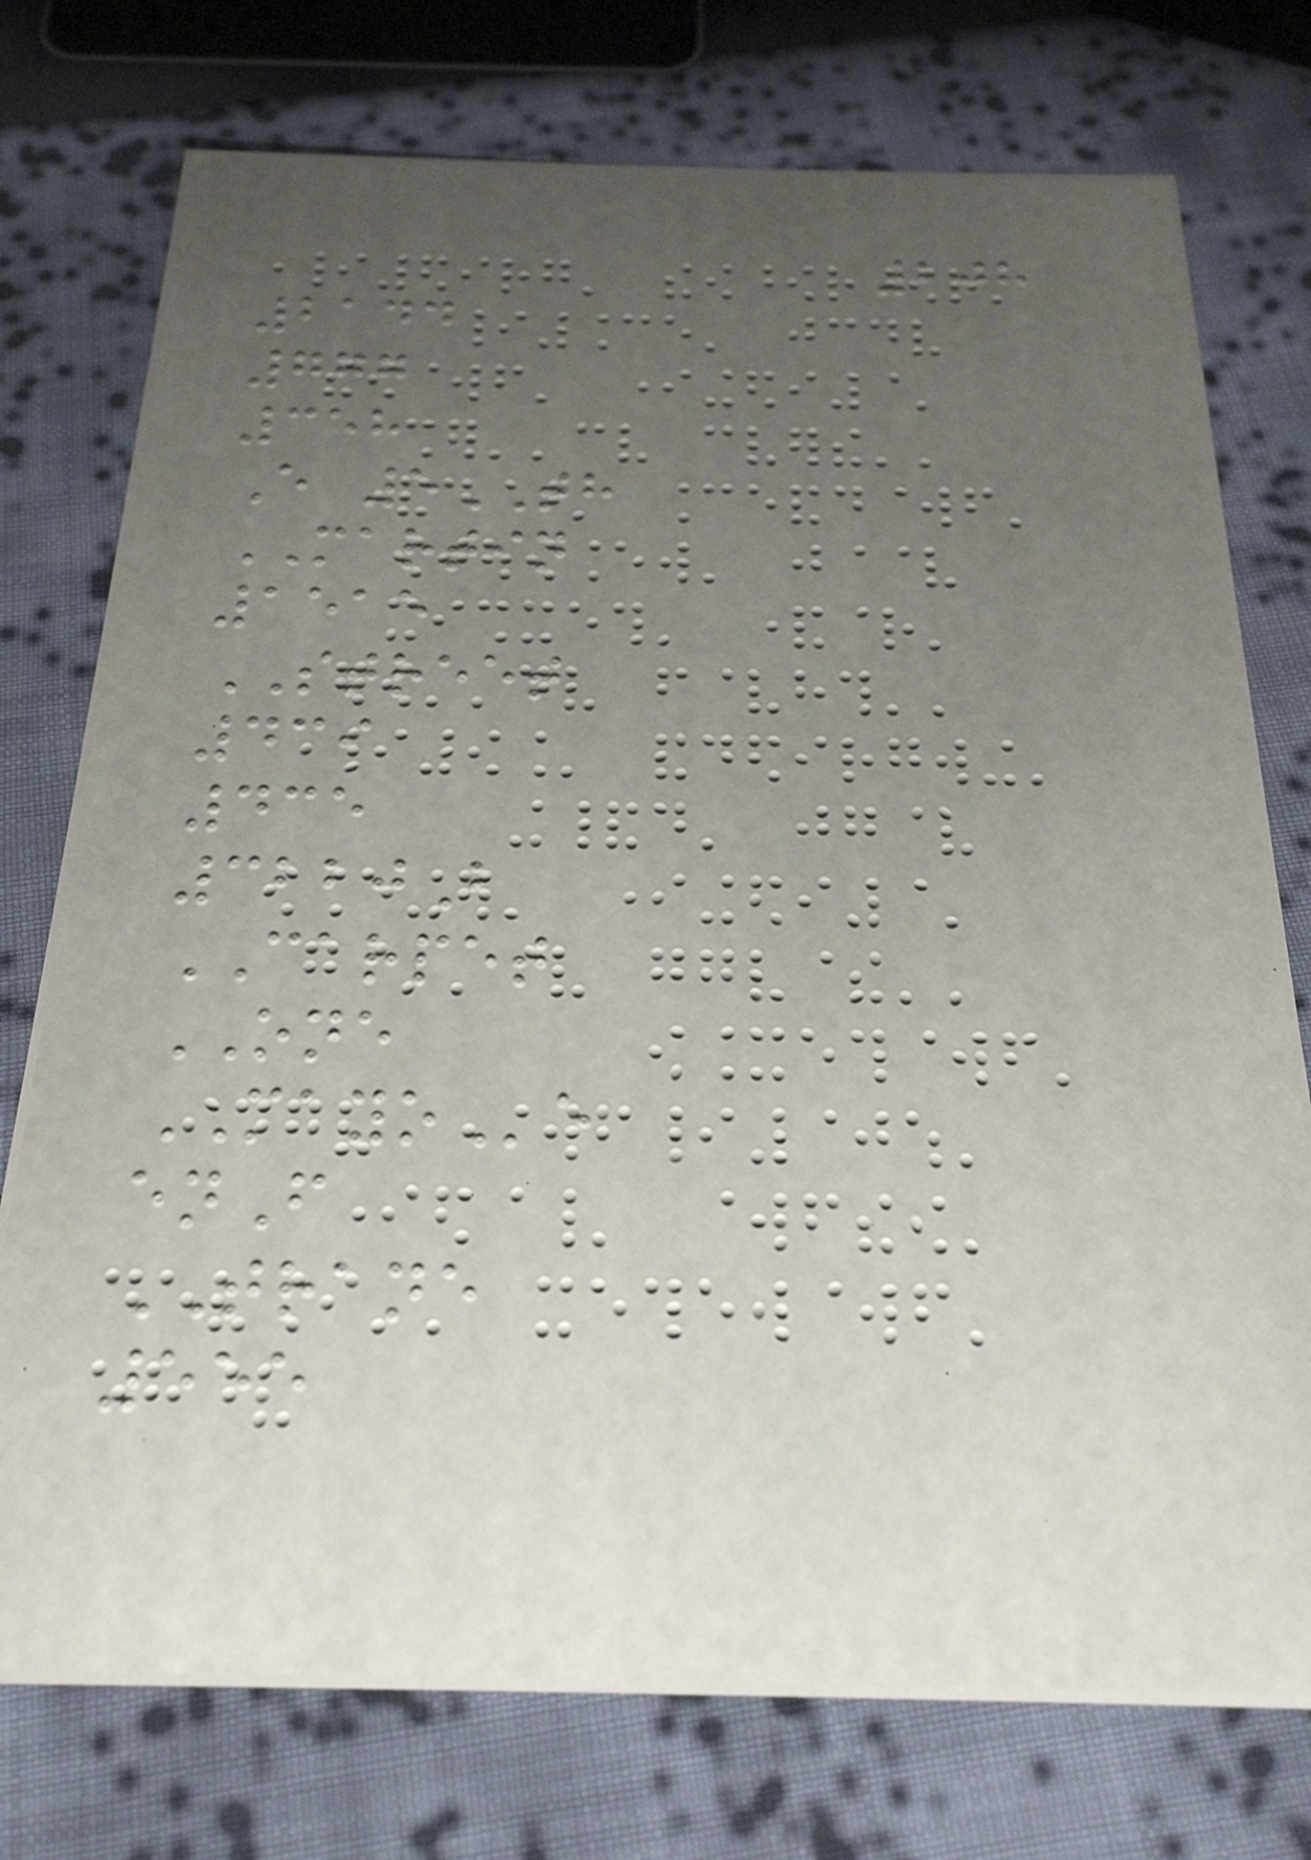208
2144
777
358
E 5TH
MARTIN
1515
STREET
439
435
3220B
CARPET
ONE
MAYOe
enF
TRANE
555
